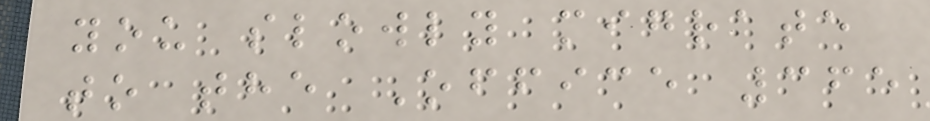you slowly migrate
to the Office 365
